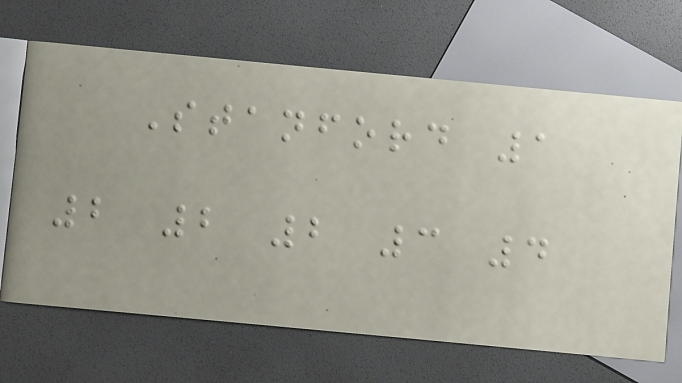Stanford 1
2 2 2 3 4
